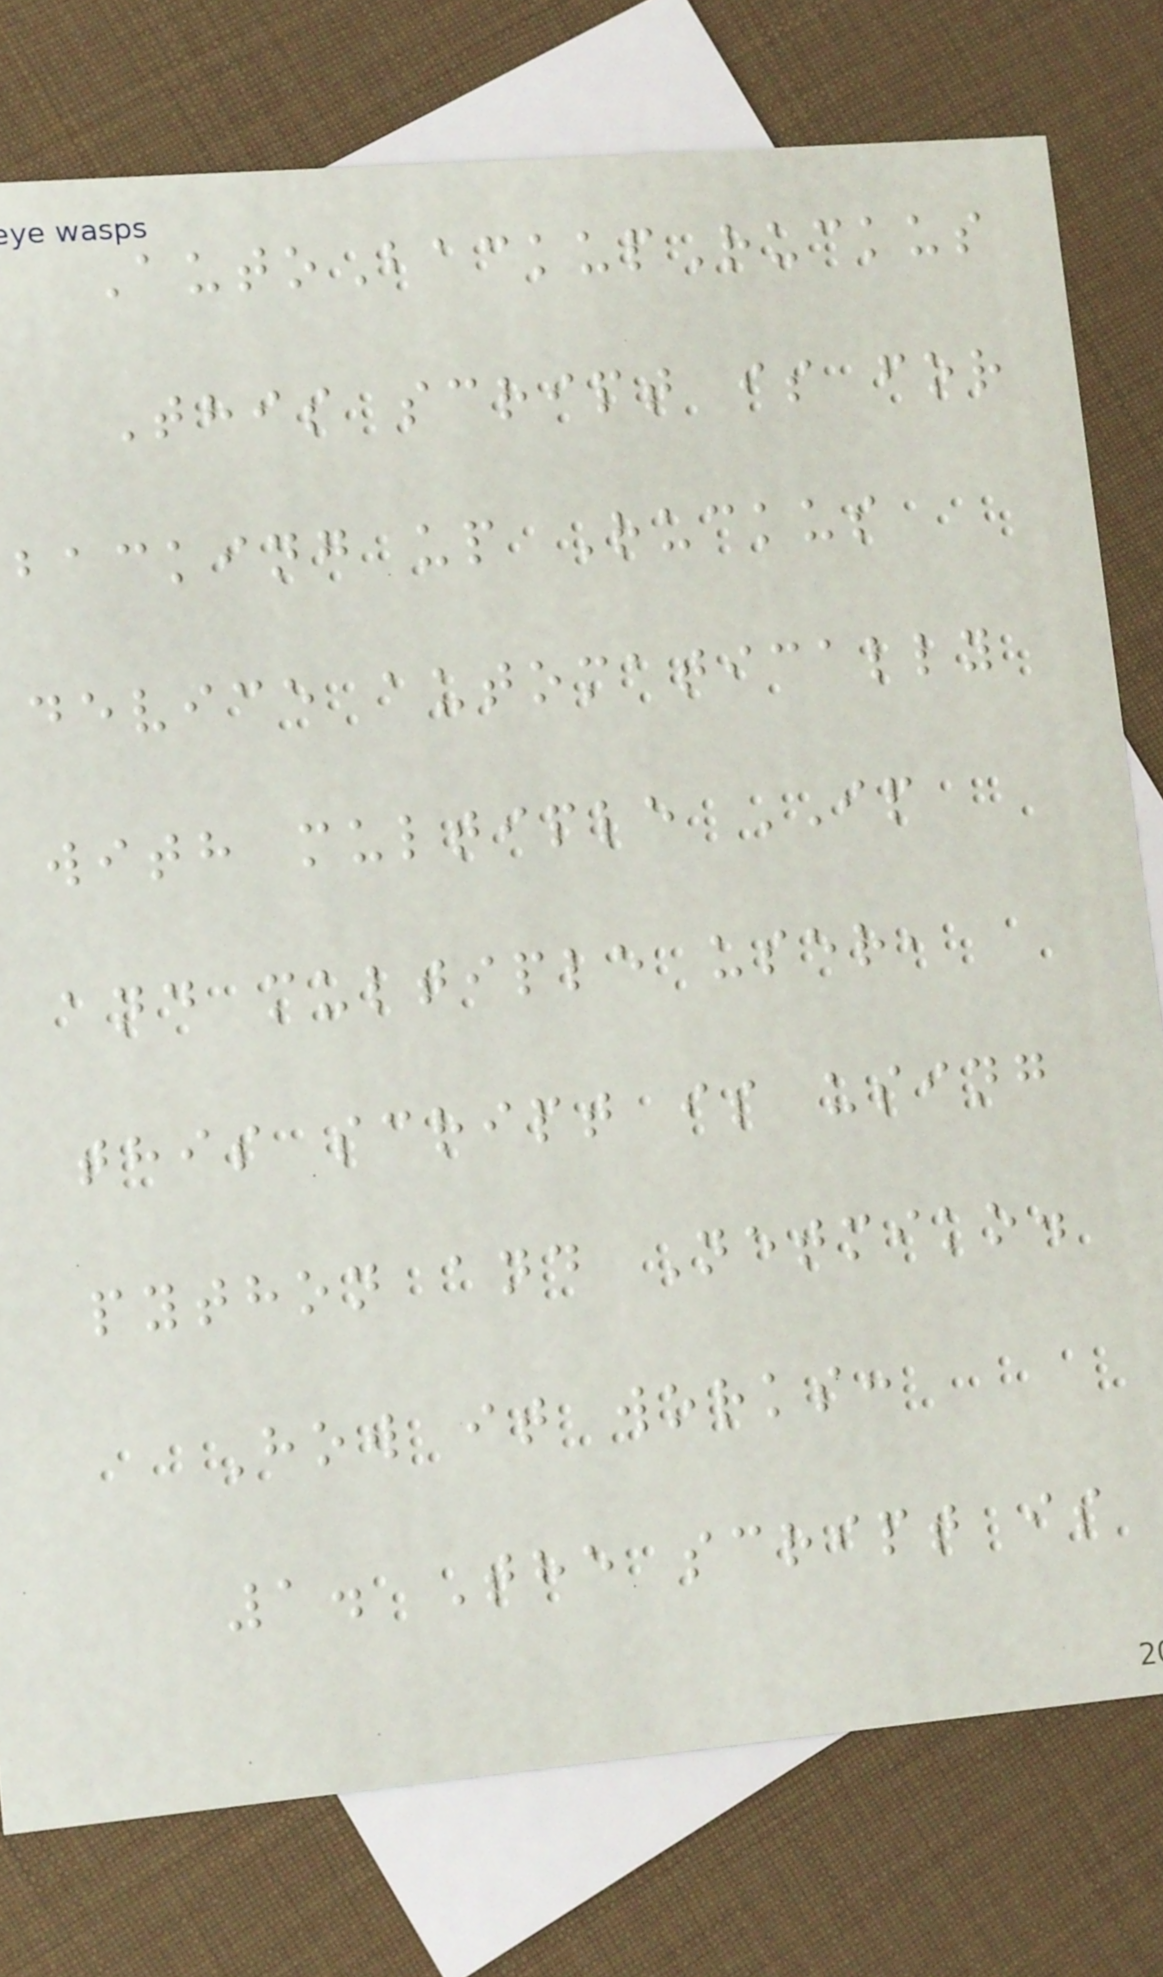AutoBackupRuckus
This script is for
backing up Ruckus
device automatically
with multiple IP
and multiple user,
this script is using
python and Netmiko.
How it works:
1. The script is
